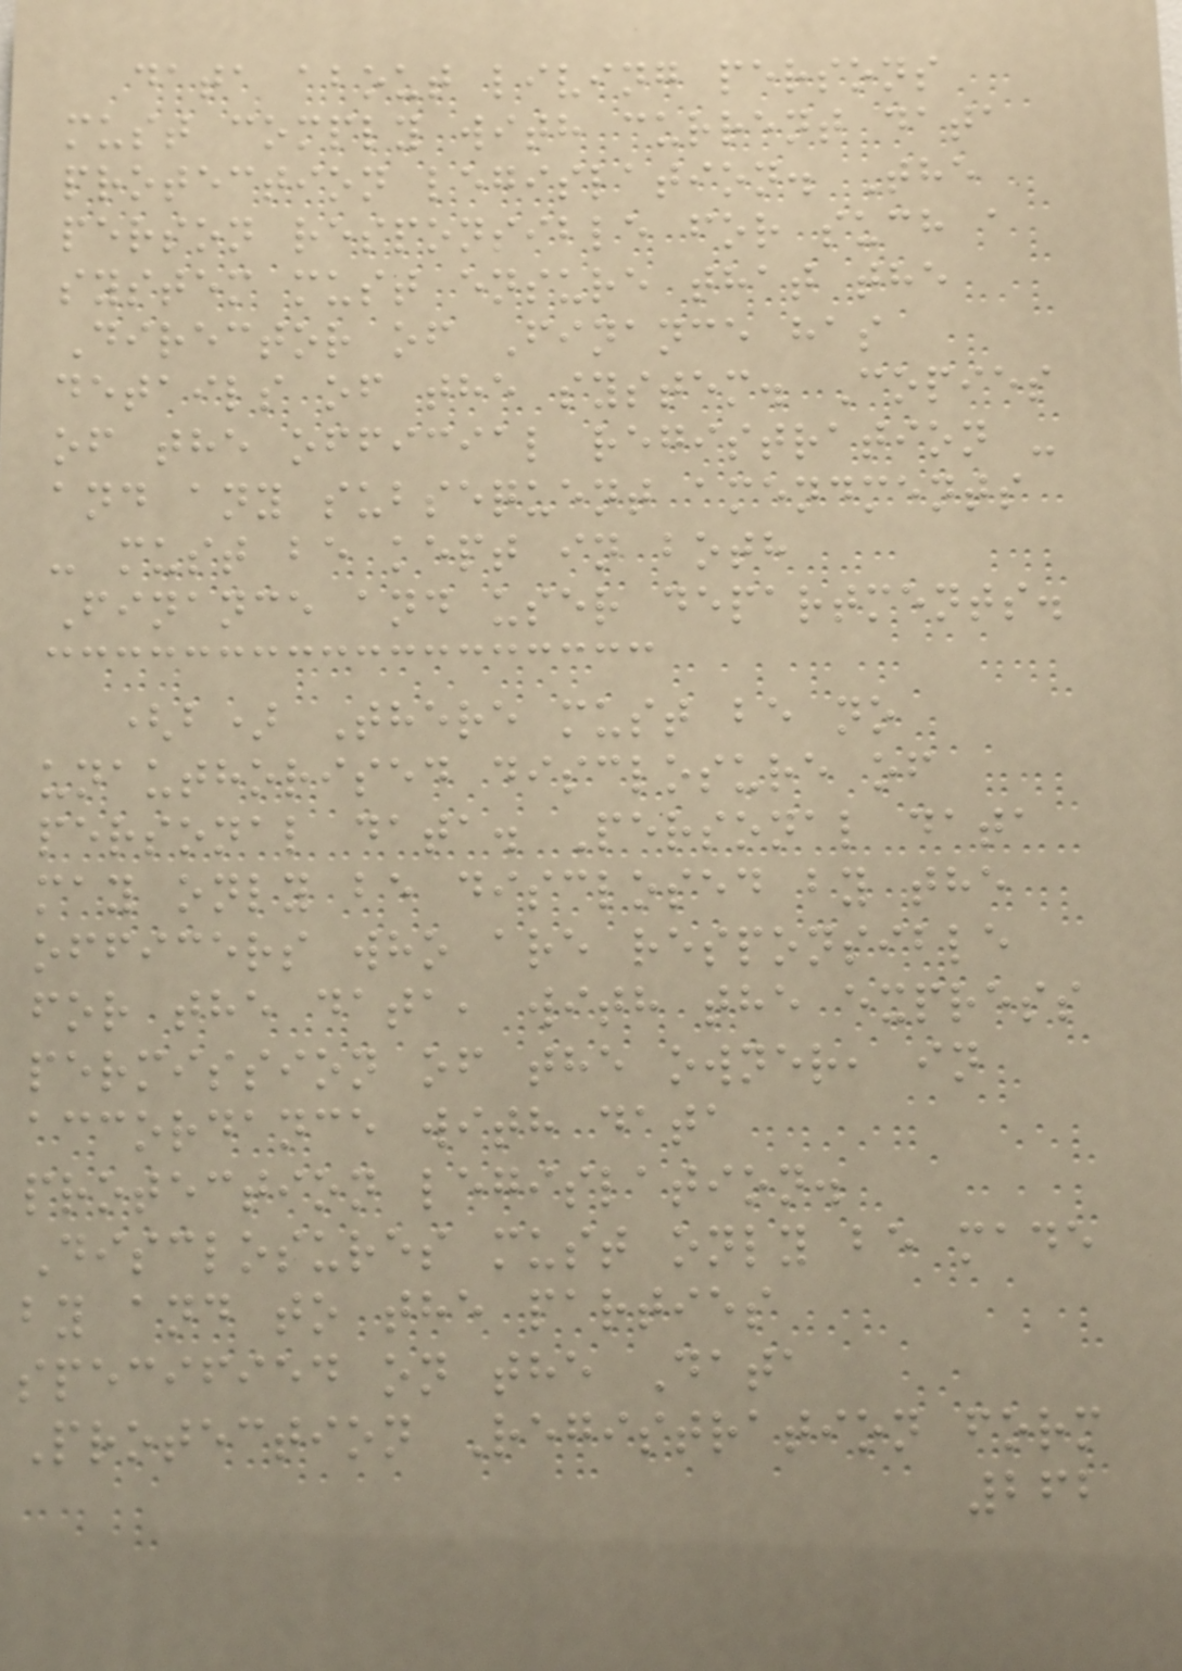data about living persons
must comply with current data
protection legislation. The
person responsible for such a
system must ensure that the
Director of Finance has
details of the system. Copies
of the official registration -
and any subsequent amendments
- must be kept in both
Finance and user departments.
(b) There must be no
unauthorised disclosure of
personal data. Personal data
may only be disclosed by the
officers who are responsible
for the data, with the express
permission of the owner, in
accordance with data
protection legislation.
Disclosures must only be made
by and to the parties
specified on the Data
Protection Registration form
262
